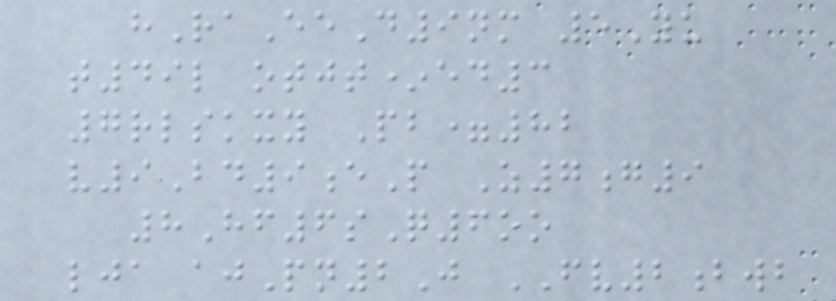hRaEeD9nm 5Yu
t49l otjt*ed3
7rlskxy Pb=82
v9Bd9eP Z7g9
8Hf6sQ6oo
lja ajPn2J FV2bwb
